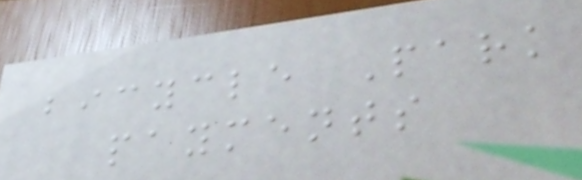bicycle Park
payments
